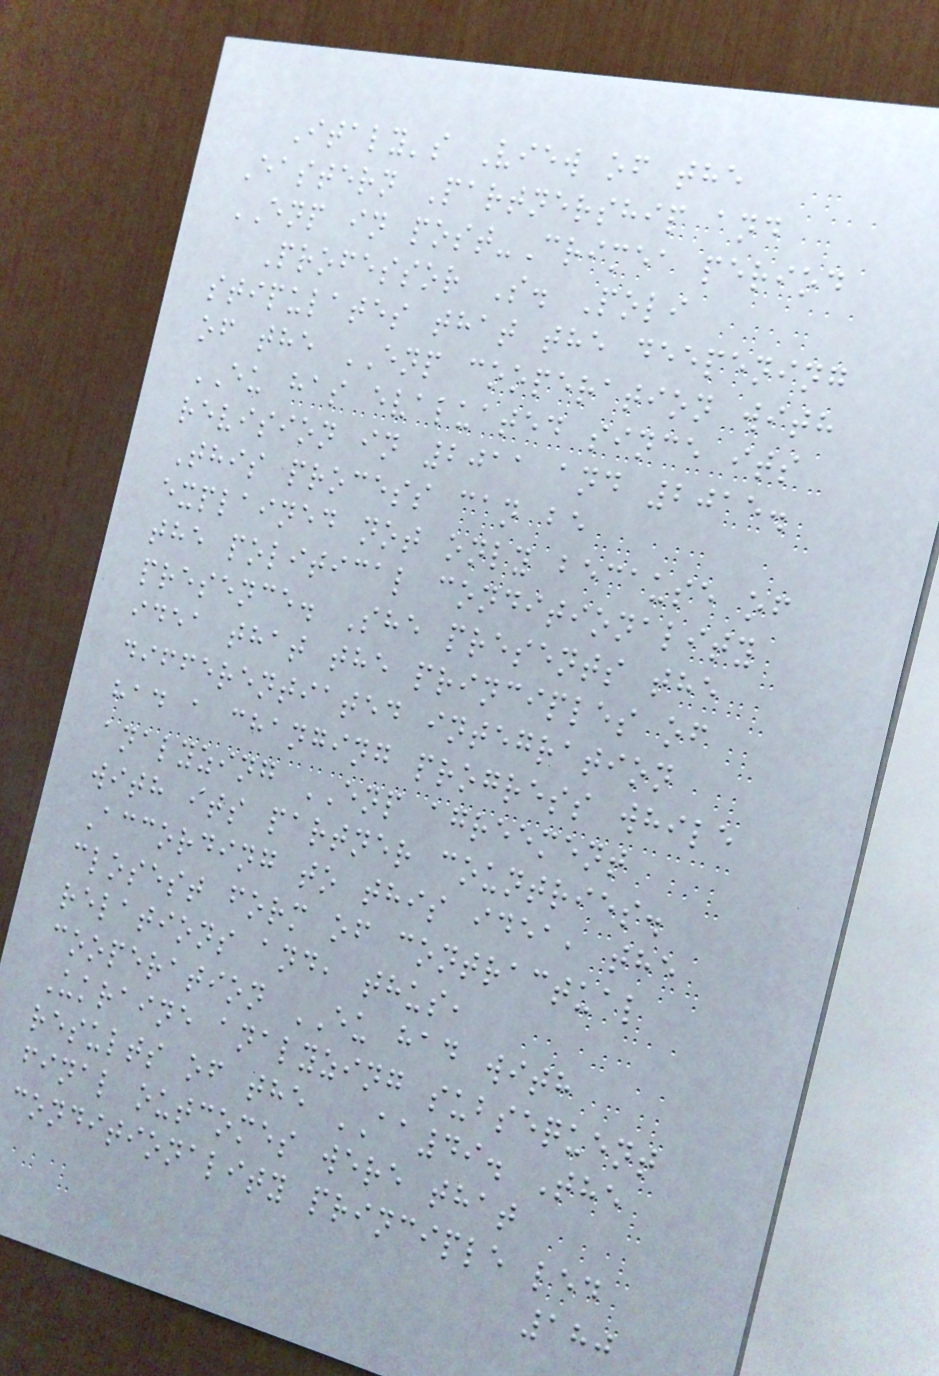Italy's View of the
Eastern Partnership and
ENP in post-Crimea period
Professor S. Poli
stipulates that the deepening
of the ENP cooperation with
EU has evaluated since its
revision in 2011 and 2015.
This process can be
explained not only because of
the political conditionality
presence. She presents the
idea that the principles of
differentiated integration
had a changing progress while
analyzing ENP agreement
with its partner countries.
According to this idea, the
closest form of contractual
relations and, thus,
cooperation EU had with
Ukraine analyzing subsequent
results of the AA49. The
final outcomes were that
conditionality principle led
180
